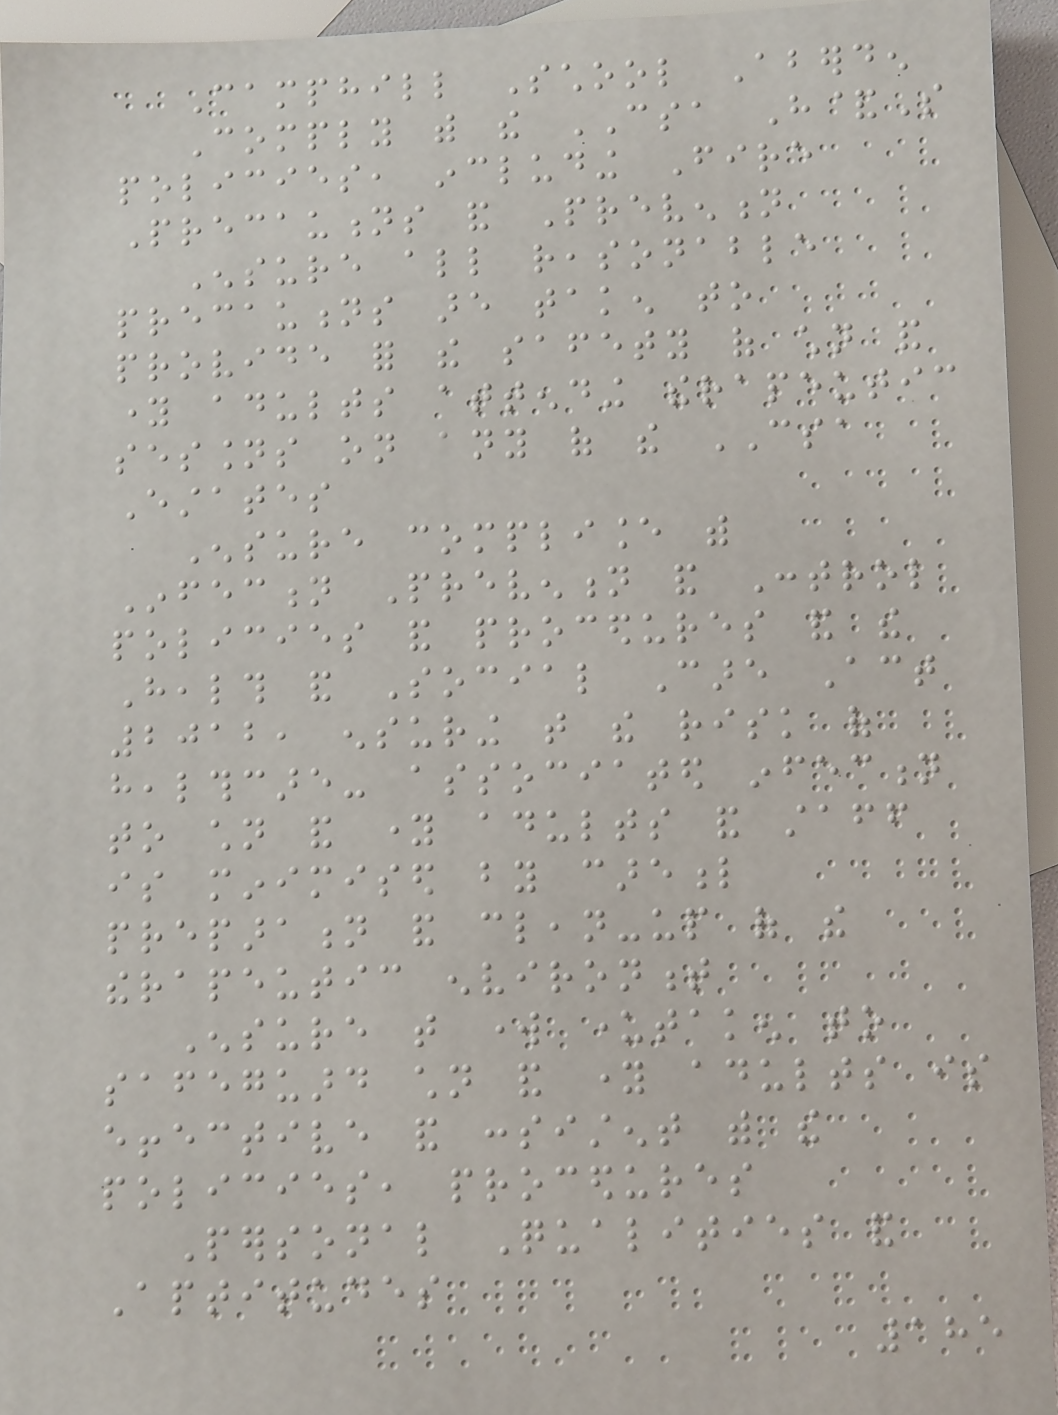Camphill School Aberden
Comply with the CSA H&S
policies, including Fire
Precautions and Prevention
Ensure all reasonable
precautions are taken to
provide for the safety of children and
young adults attending therapeutic
sessions on any of the CSA
Estates
Ensure compliance with
Infection Prevention and Control
policies and procedures and the
Health and Social Care Act
2012, ensuring that the risk of
healthcare- associated infection
to children and young adults and staff
is minimised by careful
preparation and clean-up of the
therapeutic environment
Ensure that work undertaken to
safeguard children and young adults is
effective and consistent with the
policies, procedures
Personal Qualities and
Aptitudes
185
